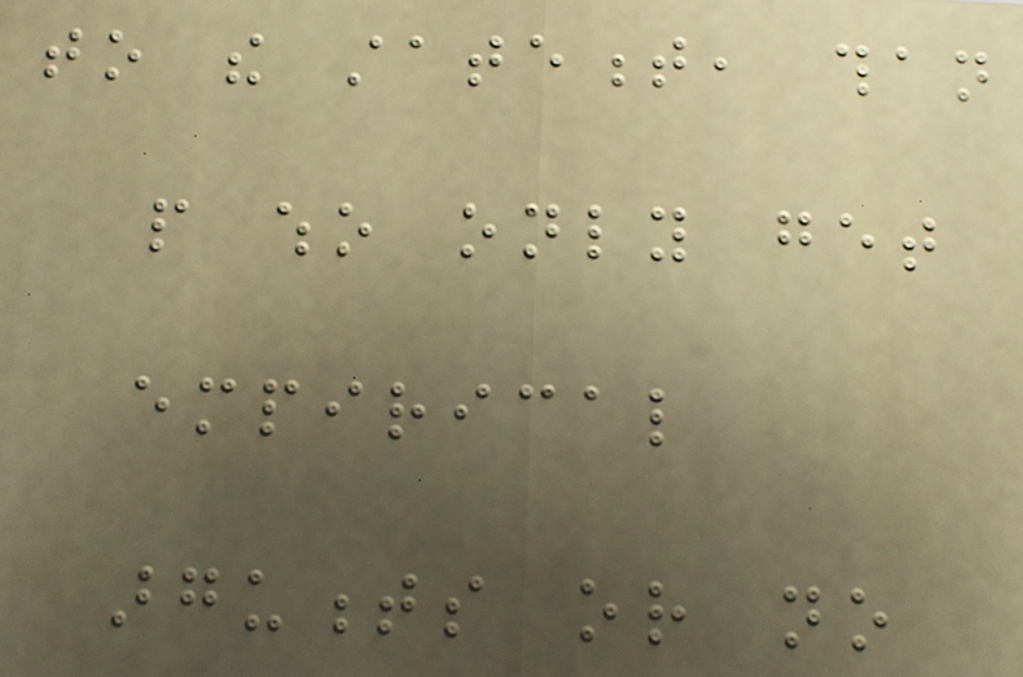to the statement, than
people who only get
empirical
arguments or no
